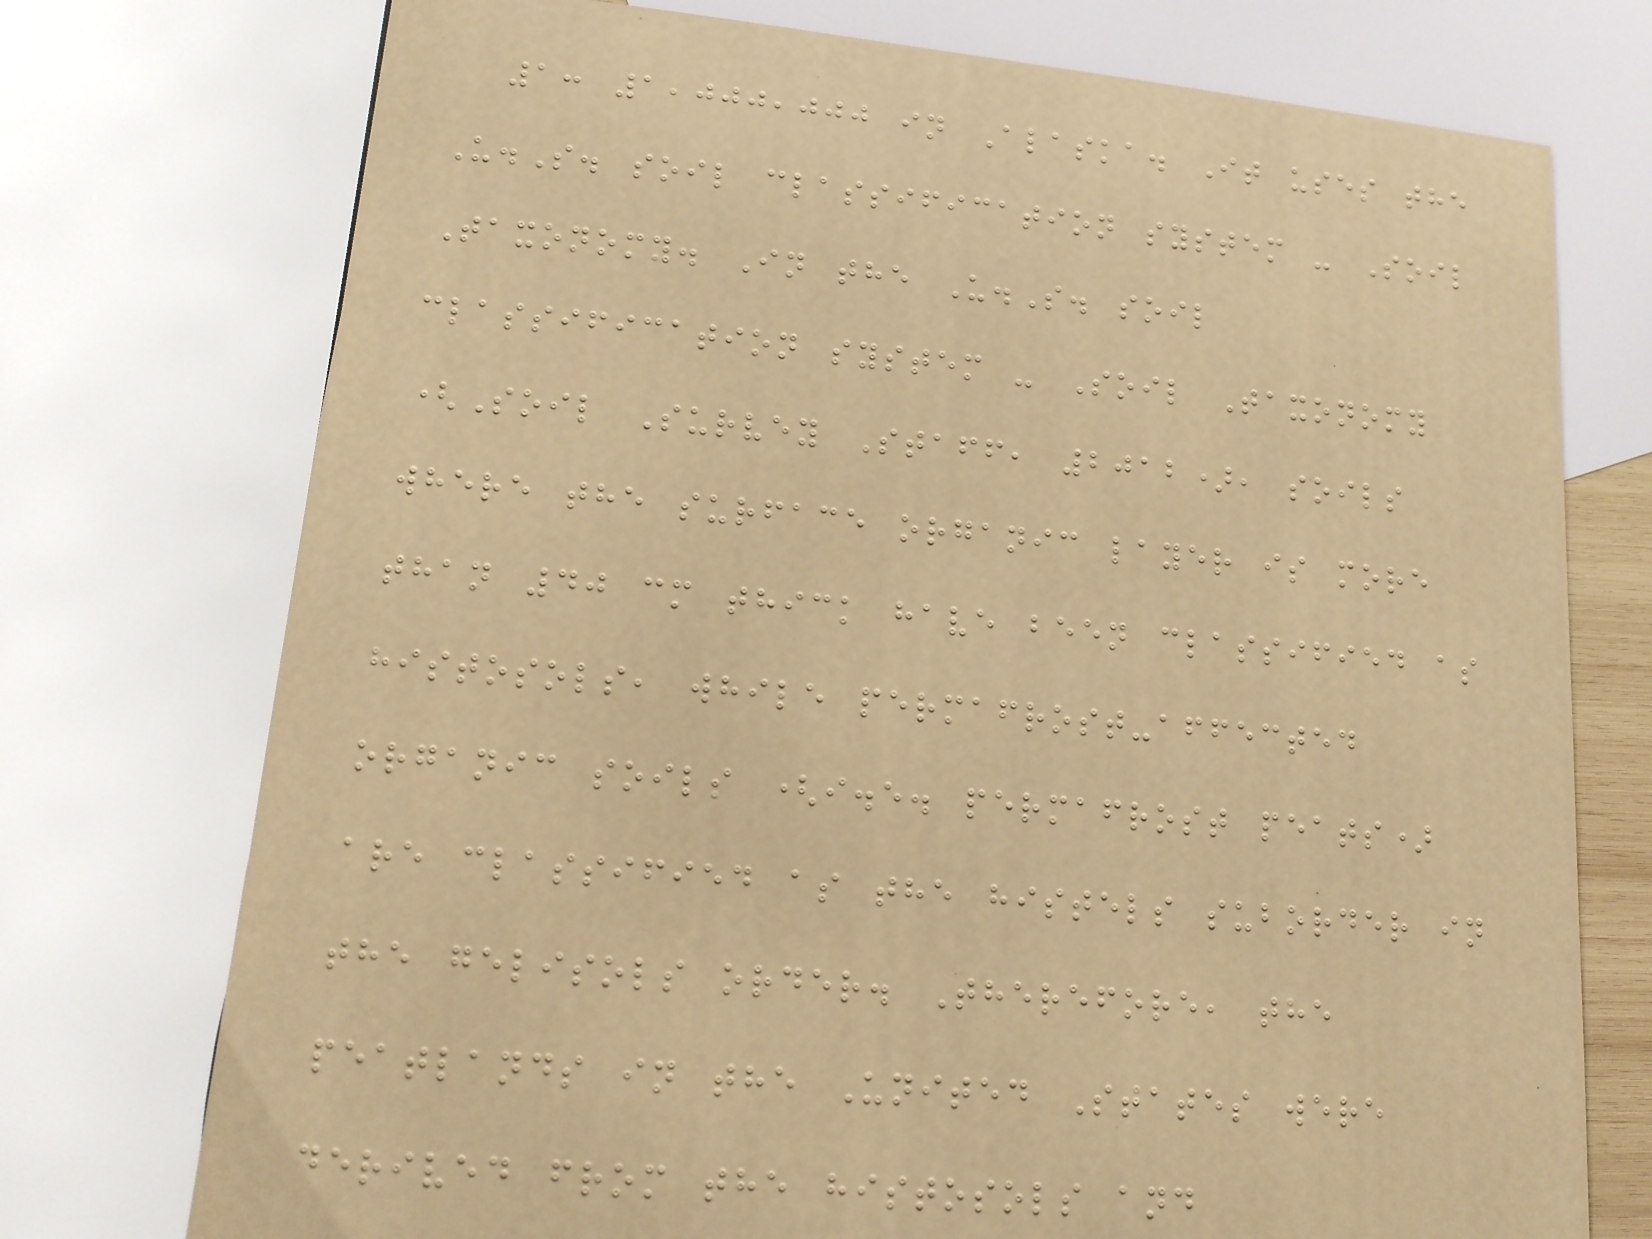1: 1,000,000 in Alaska. It uses the
U.S. soil classification system - Soil
Taxonomy. In the U.S. soil
classification system - Soil Taxonomy
(Soil Survey Staff, 2012), soils
where the surface organic layer is more
than 40 cm thick have been classified as
histosols, while permafrost-affected
organic soils (i.e. permafrost peats)
are classified as the histels suborder in
the gelisols order. Therefore, the
peatlands in the United States were
derived from the histosols and
